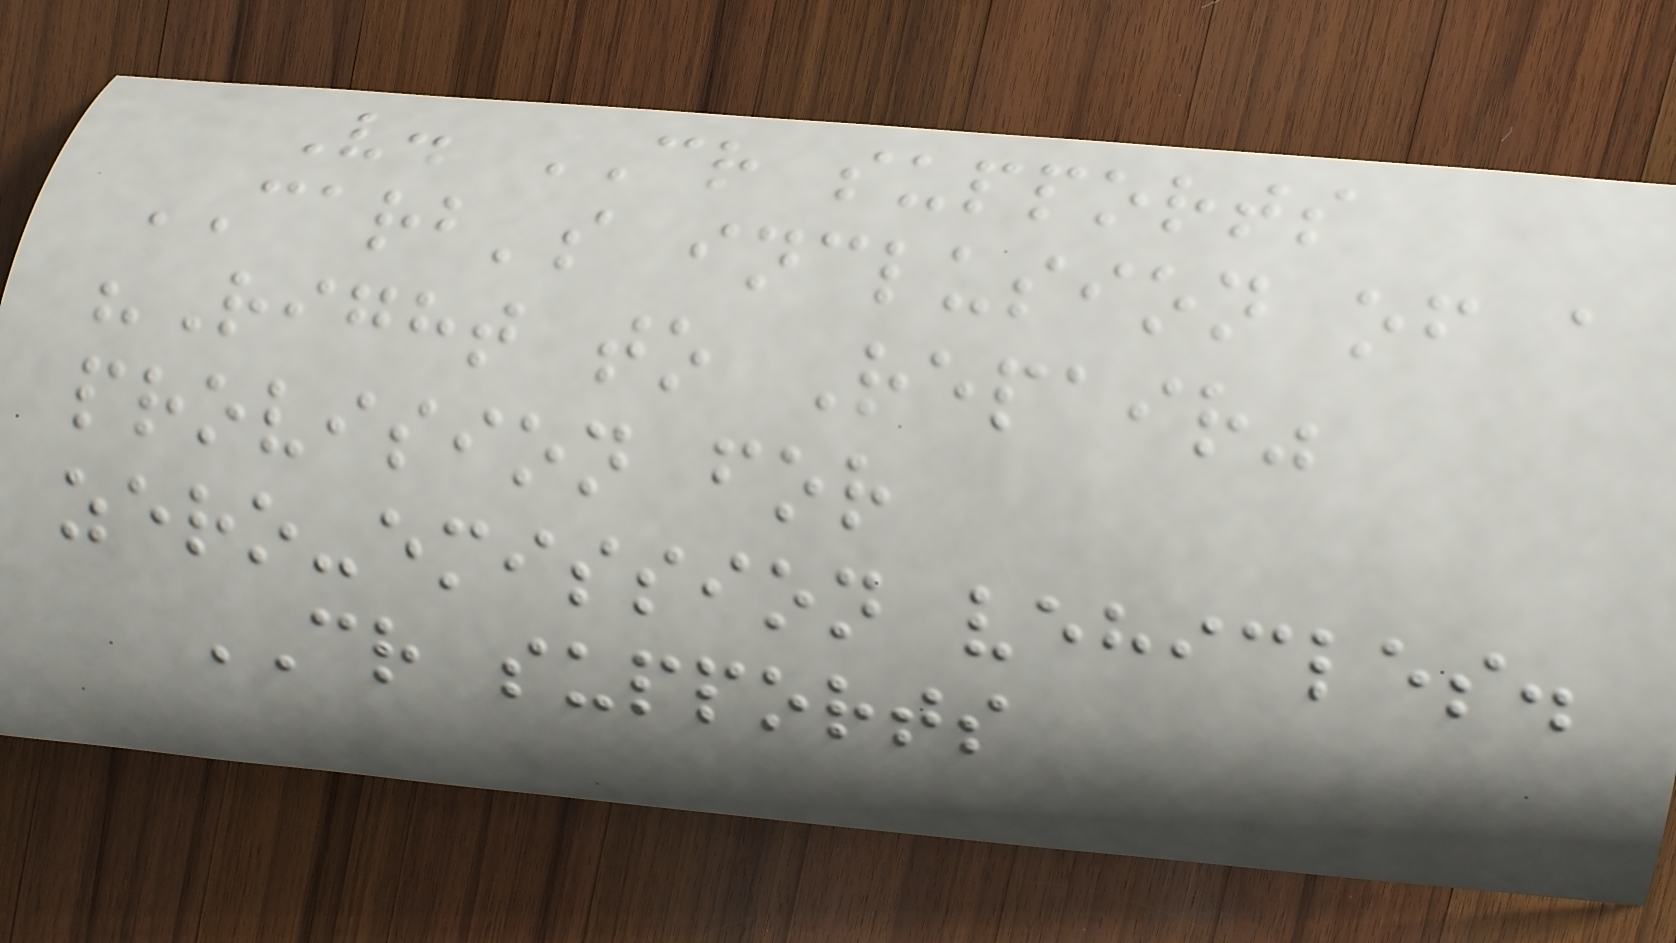V. CR supports
CARB's inclusion of a
"Right to Repair"
provision for
zero-emission vehicles.
CR supports
